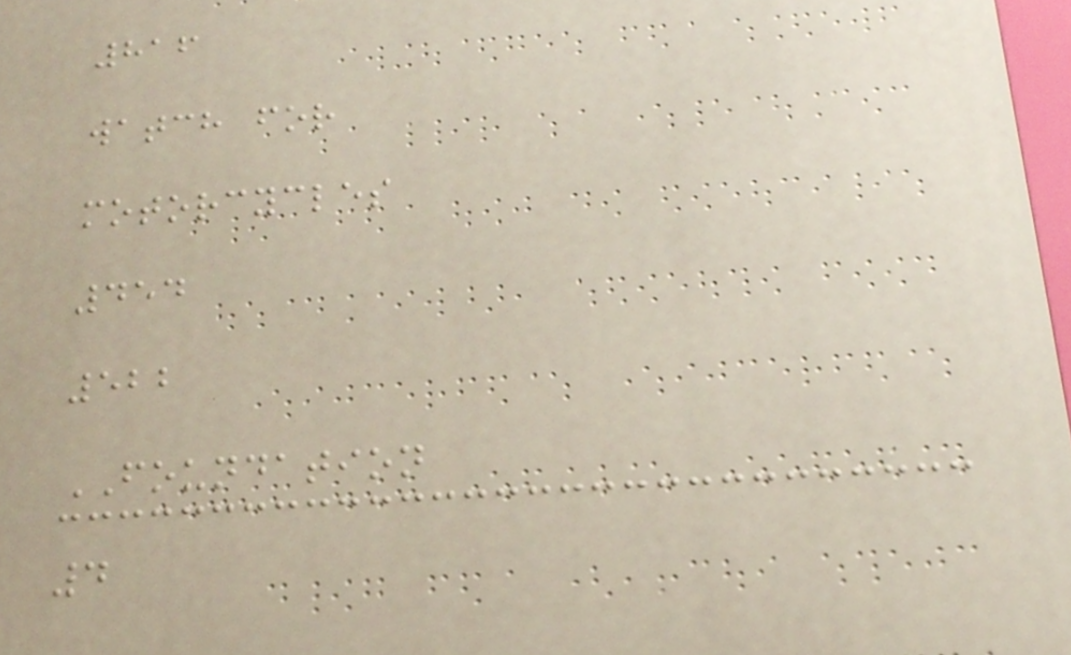816
watch for
motorcycles
454
522
FOUNDATION
4
